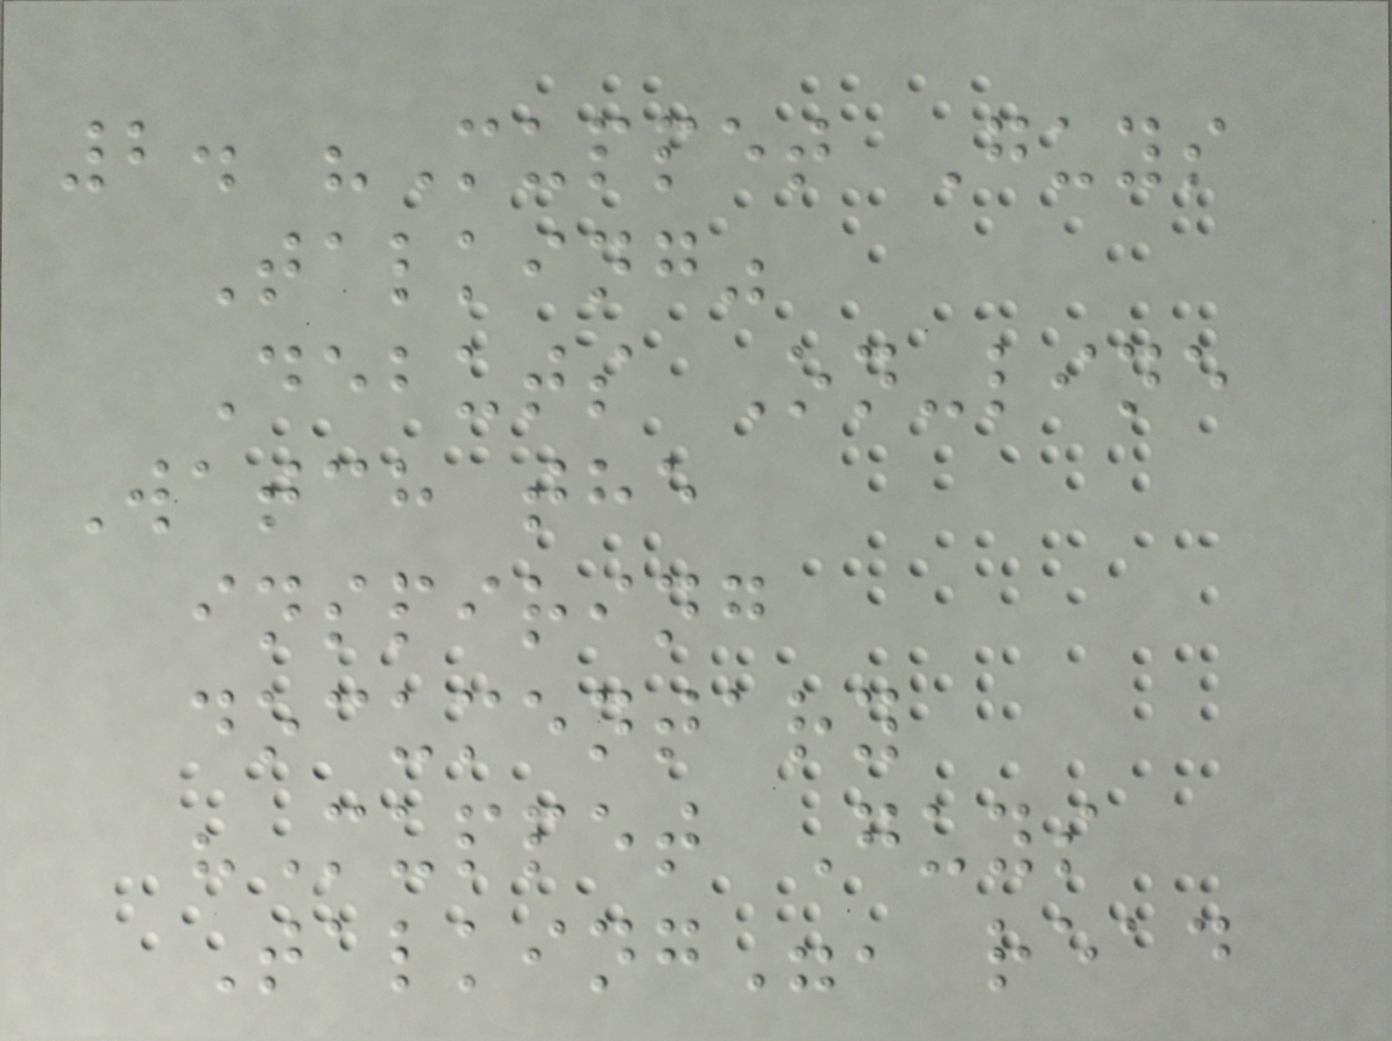2. "Muppet Guys
Talking"
Debuts On-line
Watch the
inspiring
documentary
"Muppet Guys
Talking", read
